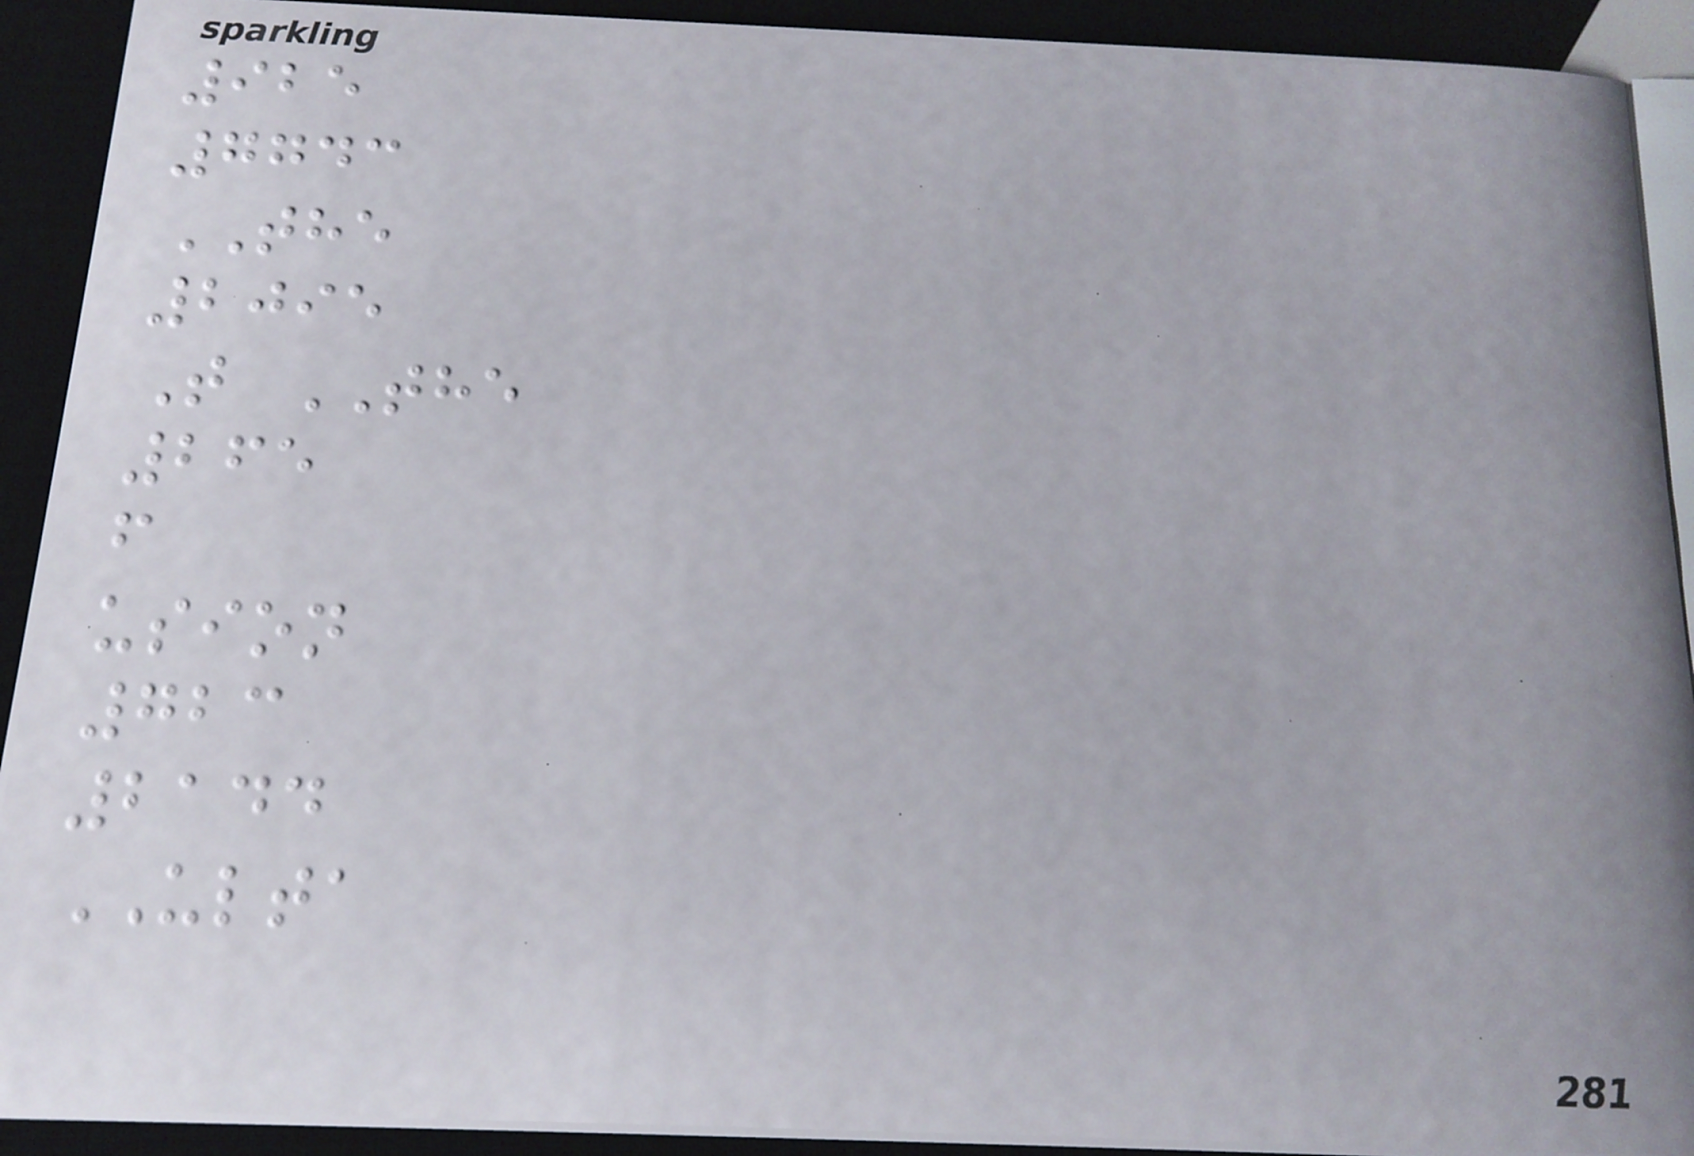925
7743
THE
2095
T THE
265
f
usion
723
2144
ULTA
